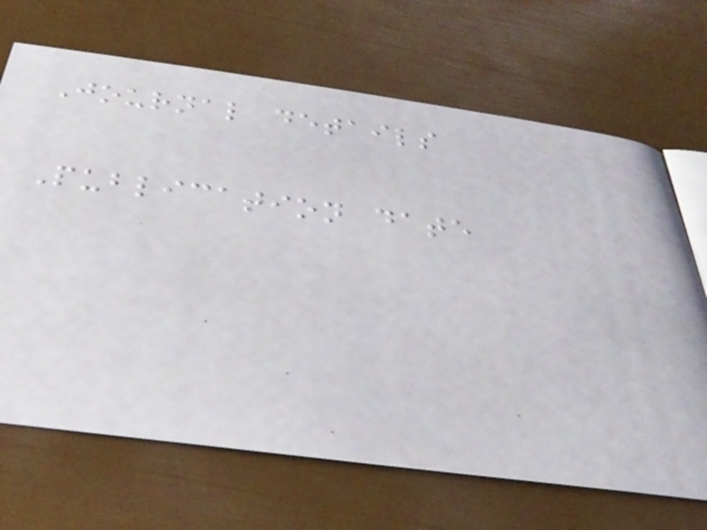Journal details
Publication date
